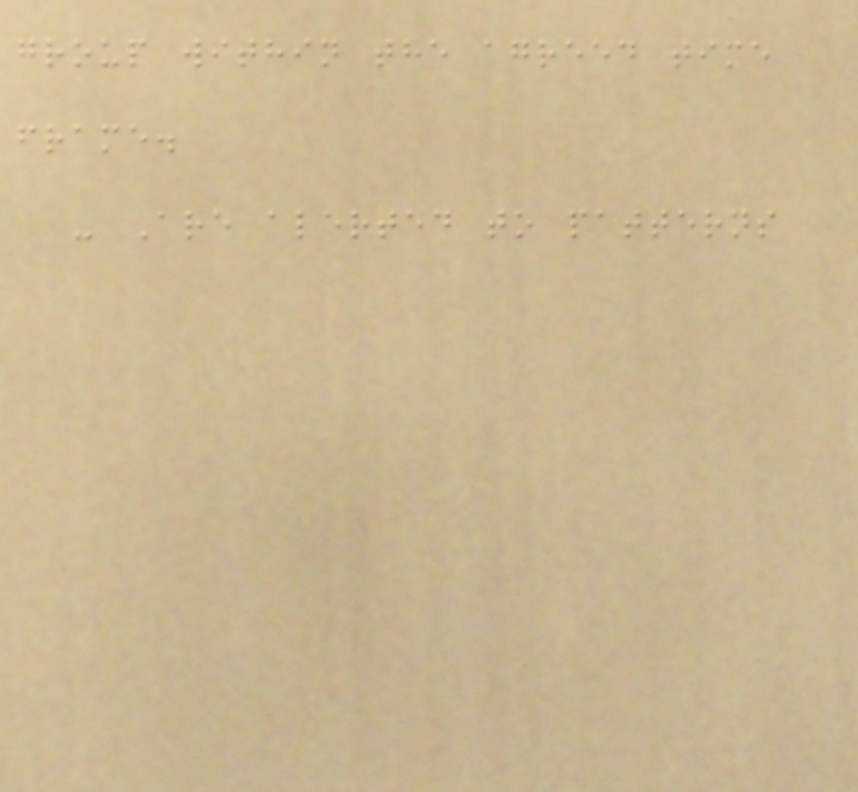group within the agreed time
frame.
- Are alerted to patterns
